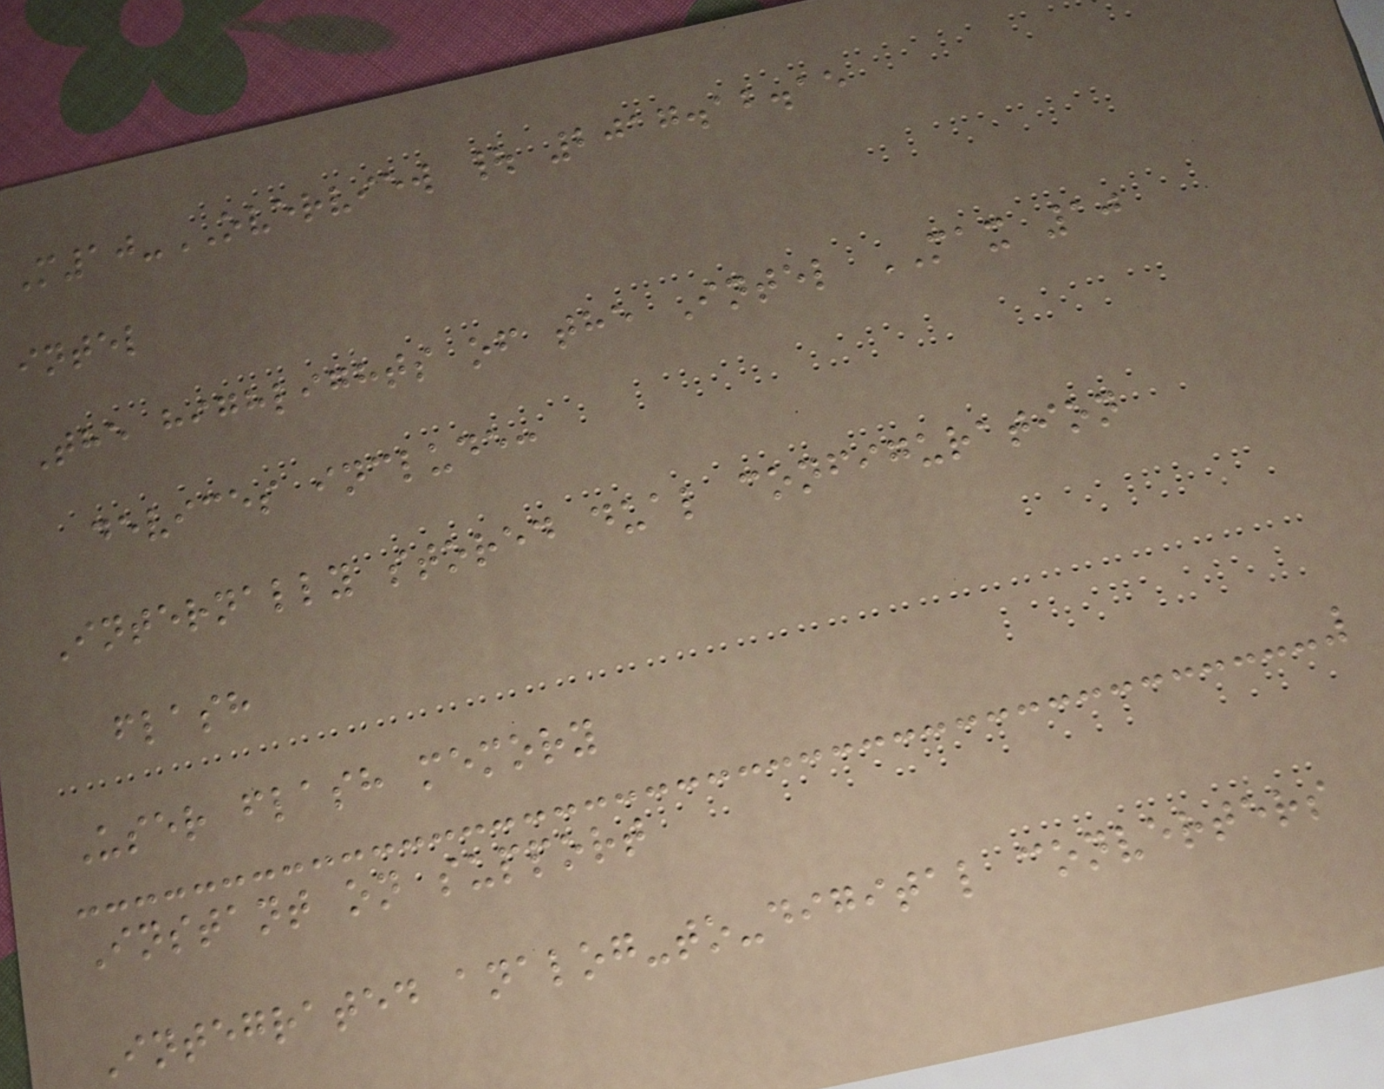M10-OVERVIEW | 2017.12.15
intel
The highlights of the Intel MAX 10
devices include:
Internally stored dual configuration
flash
User flash memory
Instant on support
Integrated analog-to-digital converters
